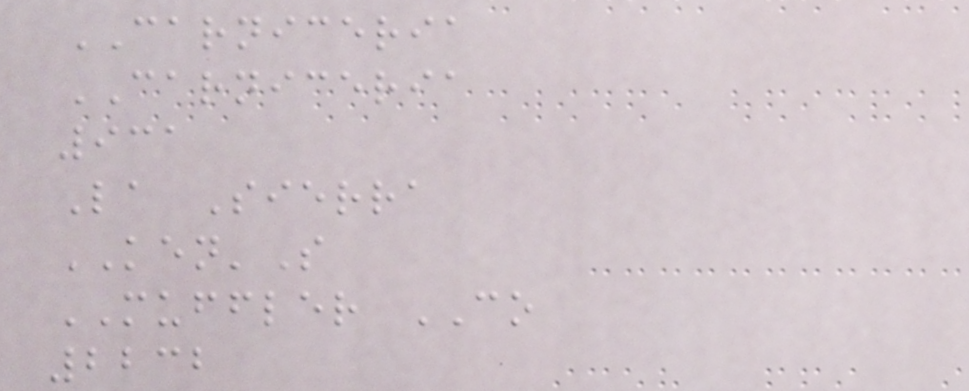CARNICERIA
CARNICERIA
931
La Sierra
KEN'S
MUFFLER CO
2232
